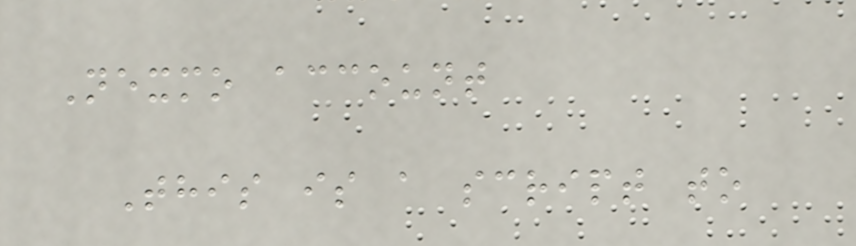Nexmo account
This is a script to
